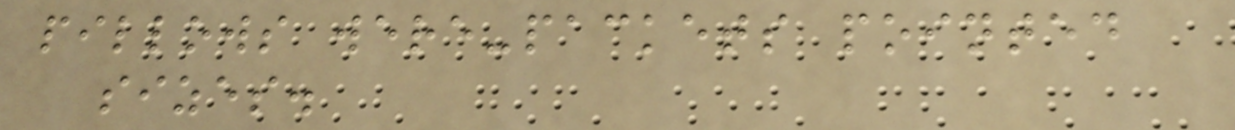pillows were-packets pointed
sizes.
